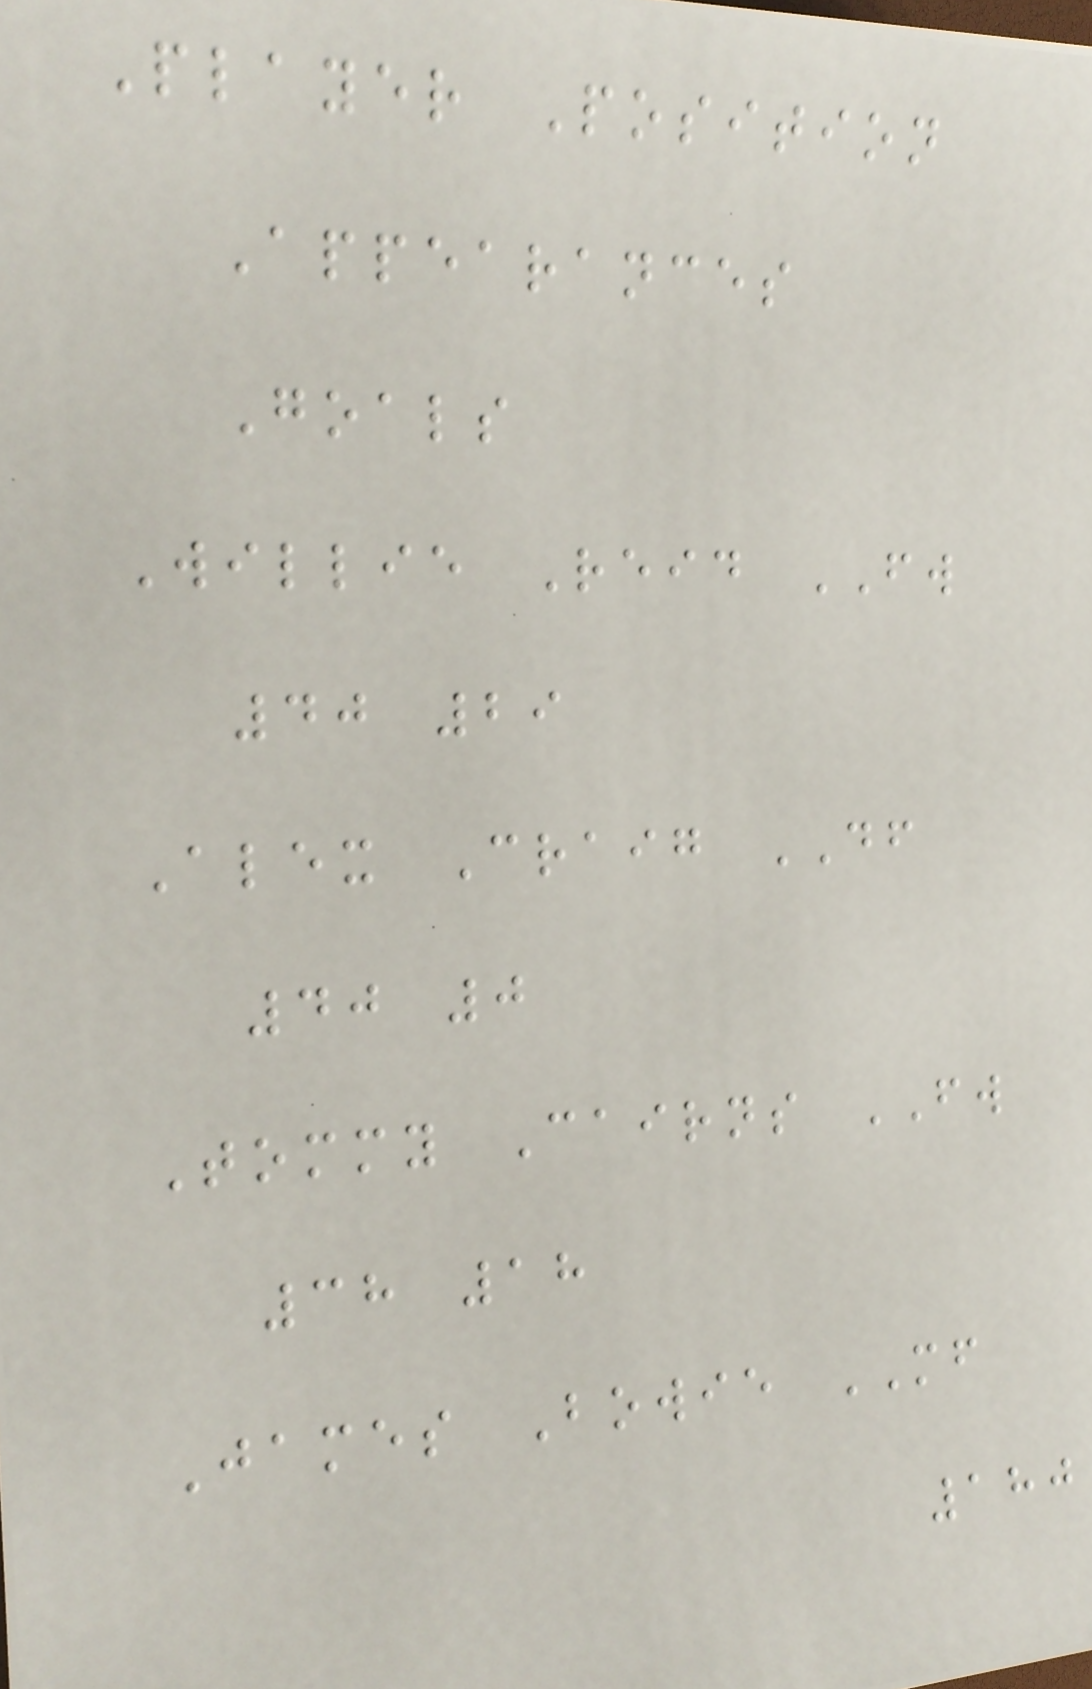Player Position
Appearances
Goals
Willie Reid FW
40 29
Alex Craig DF
40 0
Tommy Cairns FW
38 18
James Bowie MF
180
